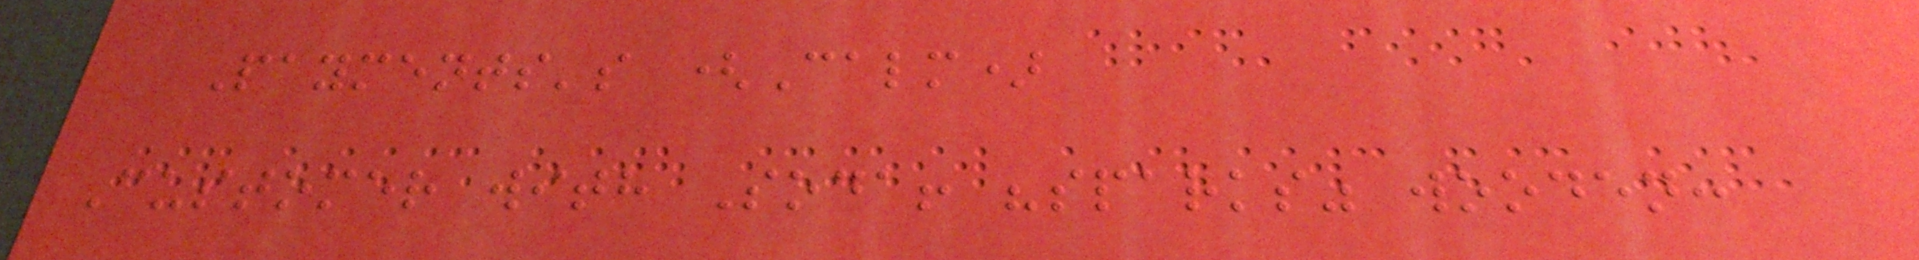Payments's (Calm)
Customer with Soda! "sparks" wooden:
